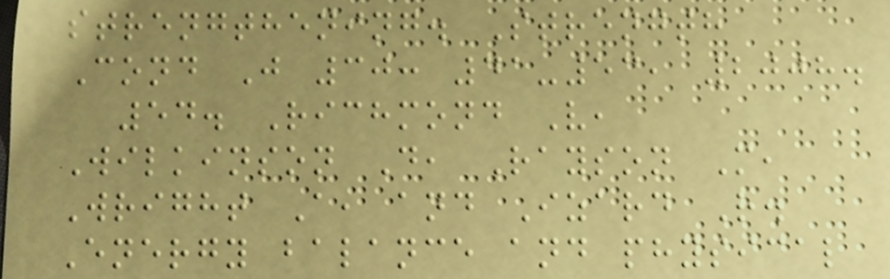strengthening. Strength
Cond J 30: 41-53, 2008.
54. Richmond V,
Wilkinson D, Rayson M,
Wright A, and Izard R.
Energy balance and physical
